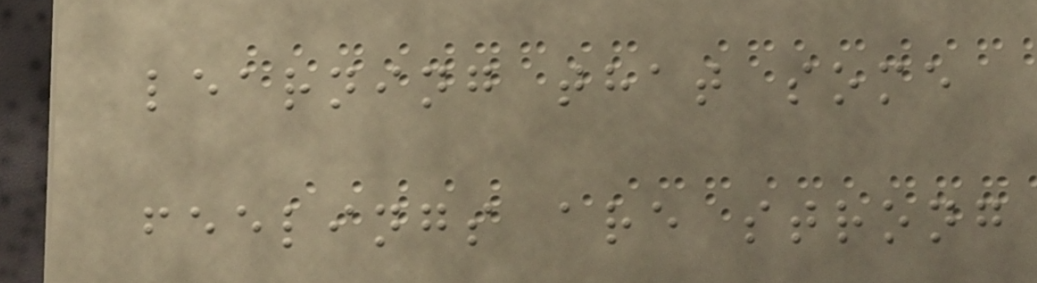learning that some
feelings are strong
